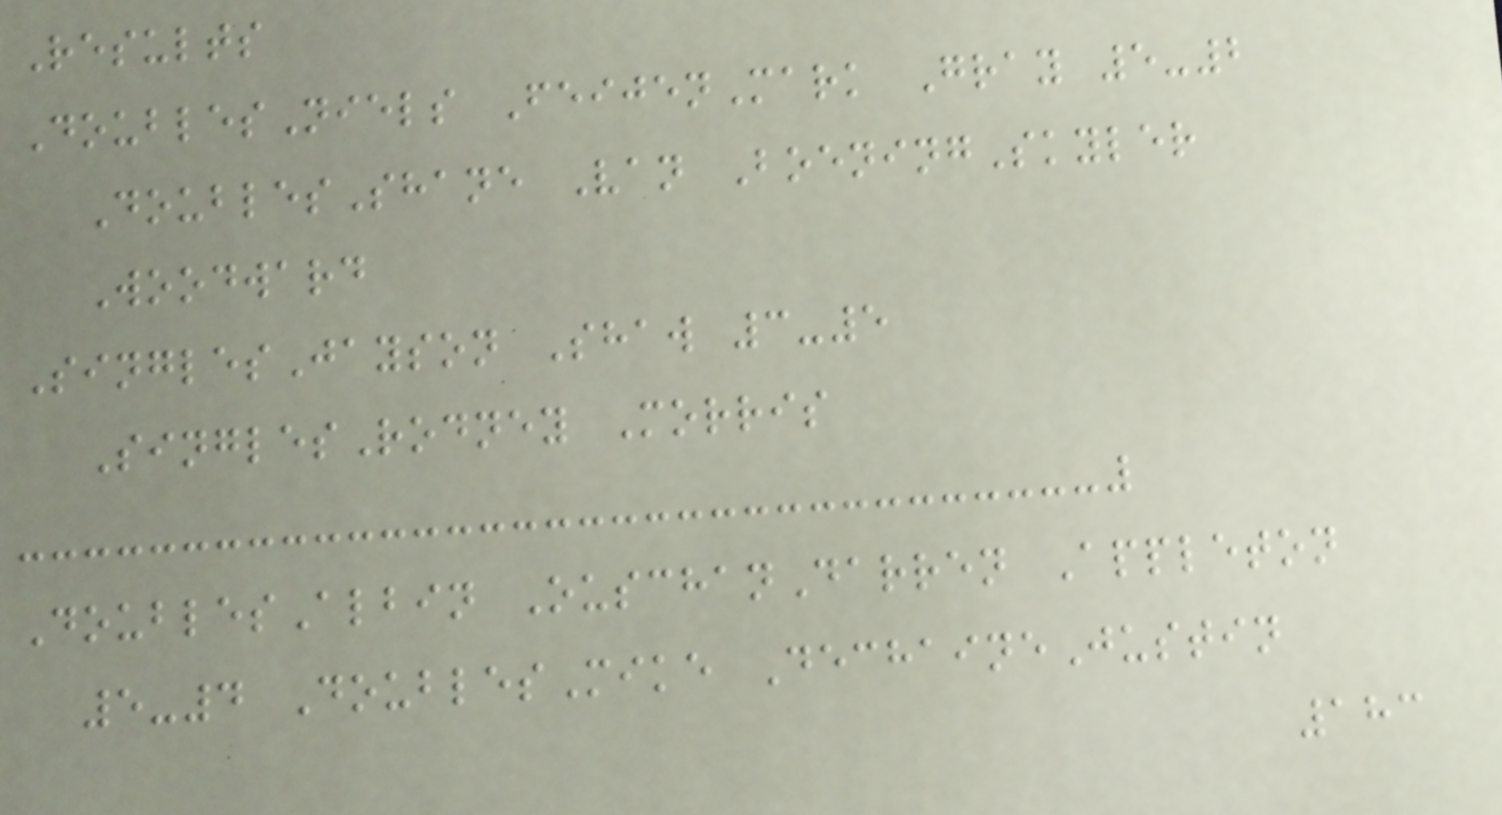Results
DoublesNiels FeijenMark Gray 5-2
DoublesShane Van BoeningSkyler
Woodward
SinglesJayson Shaw 3-5
SinglesRodney Morris
DoublesAlbin OuschanDarren Appleton
5-4 DoublesMike DechaineJustin
183
